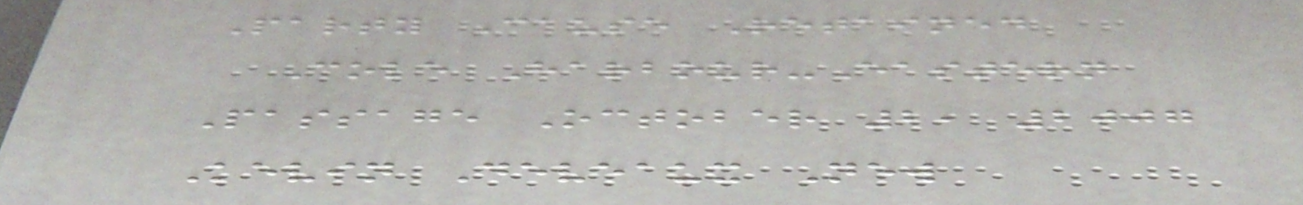Party Cause Retained
Cole Harbour-Eastern
Passage October 2, 2007
Kevin Deveaux New
